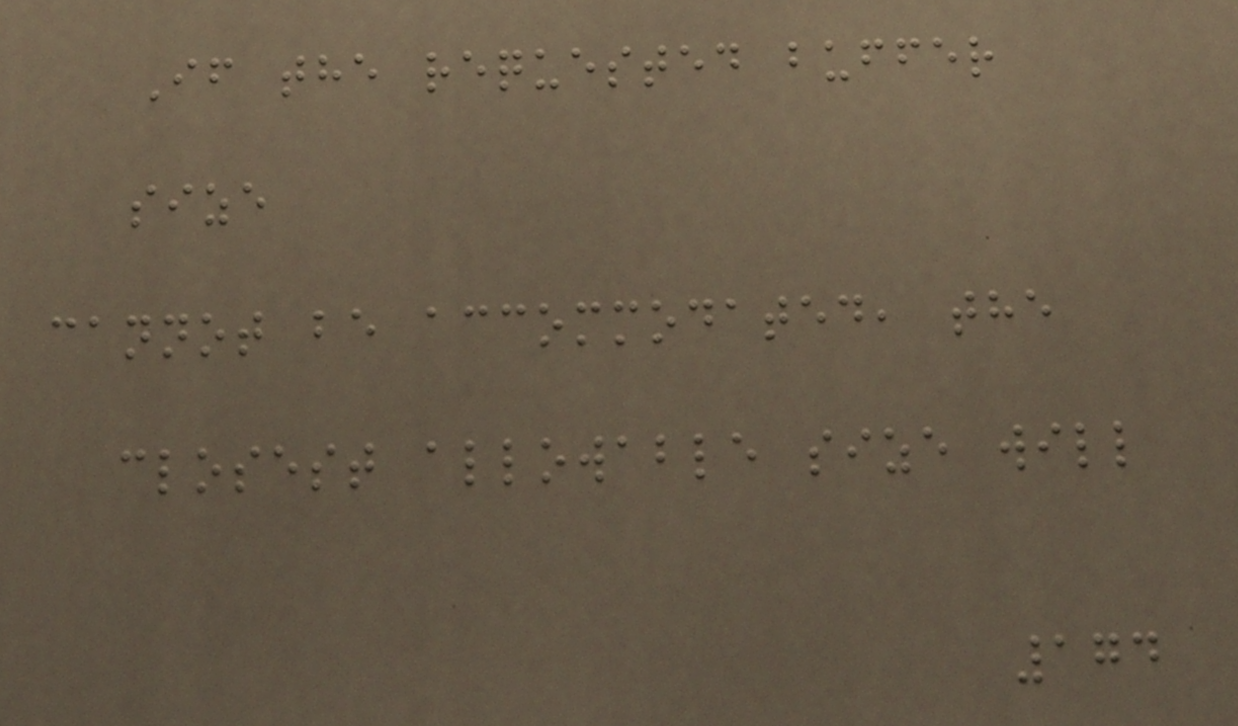If the requested buffer
size
cannot be accommodated, the
closest allowable size will
174
